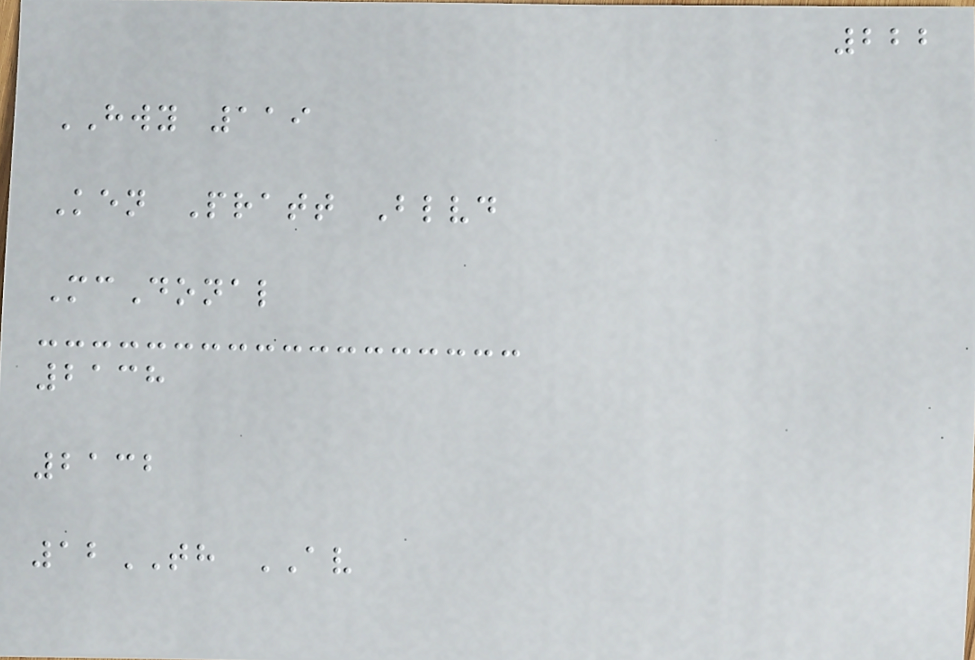222
HWY 119
Ken Pratt Blvd
McDonal
2138
2132
12TH AV
